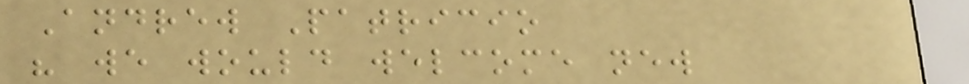Andrew Patricio
" we would welcome new
